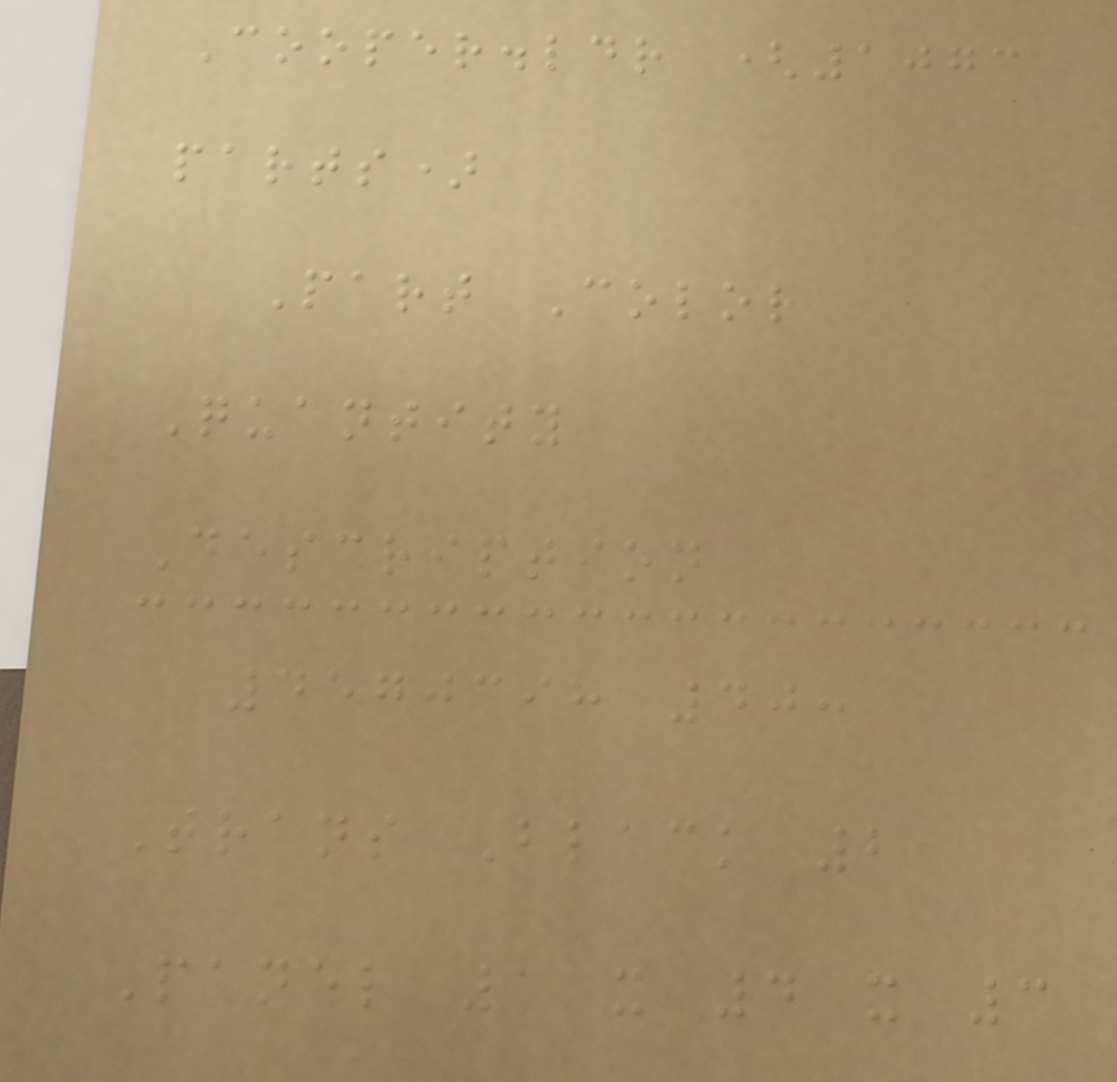Cooper.ldr (1073
parts)
Part Color
Quantity
Description
4570398 40:
Trans Black 2
Panel 1 x 4 x 3
